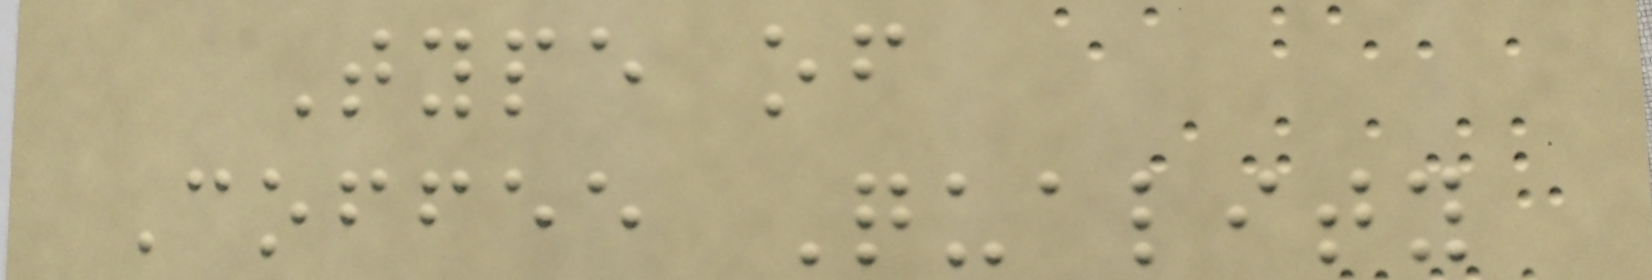Type of
Coffee Quality
